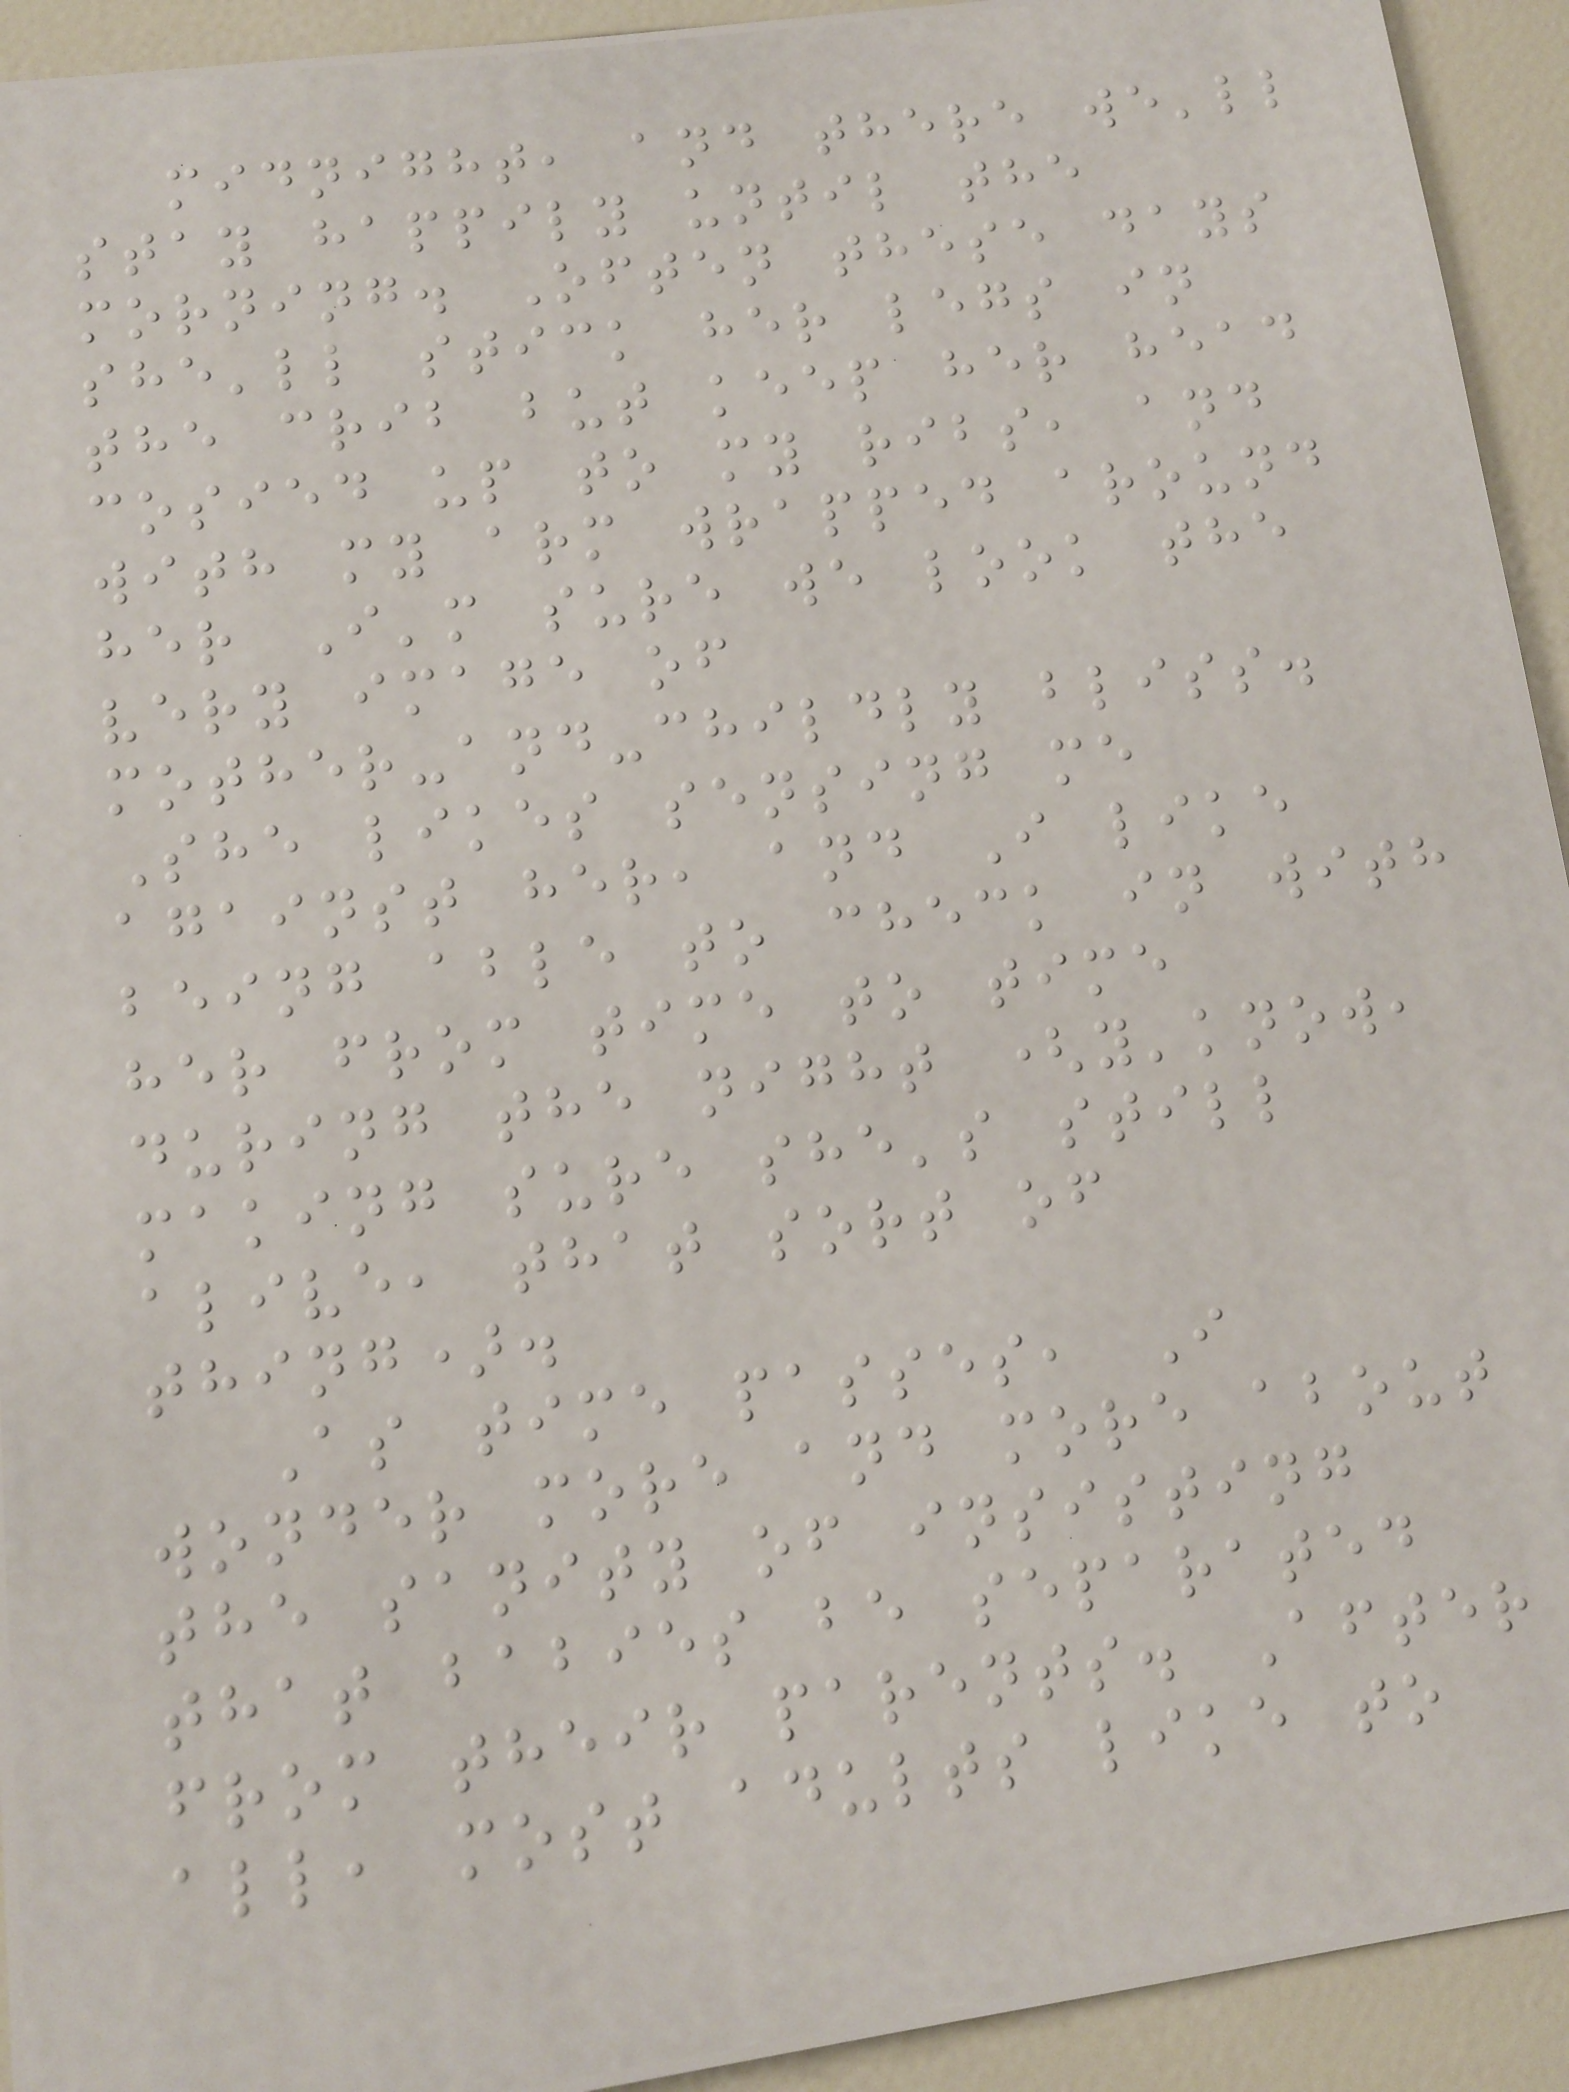midnight, and there we'll
stay happily until the
morning. Often these days
she'll stick her legs in
the crib but keep her head
cosied up to my ribs, and
with my arm wrapped around
her I'm sure we look the
very image of
mother-and-childly bliss.
She likes sensing me
against her, and I like
being able to check in with
her from time to time
during the night (y'know,
making sure she's still
alive, that sort of
thing).
As time passes, I
wonder more and more about
the sanity of insisting
that babies be separated
from their parents. After
all, most adults like to
